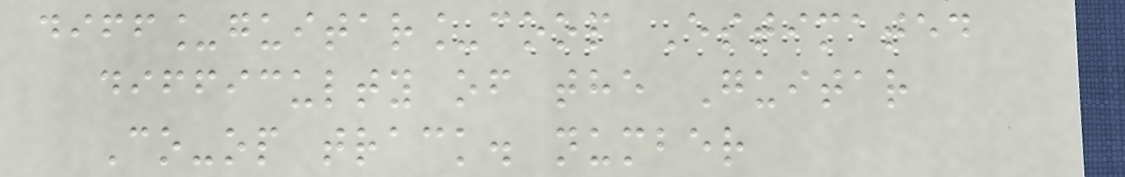diff_guitar_coop Estimated
difficulty of the Guitar
Co-op track. number
